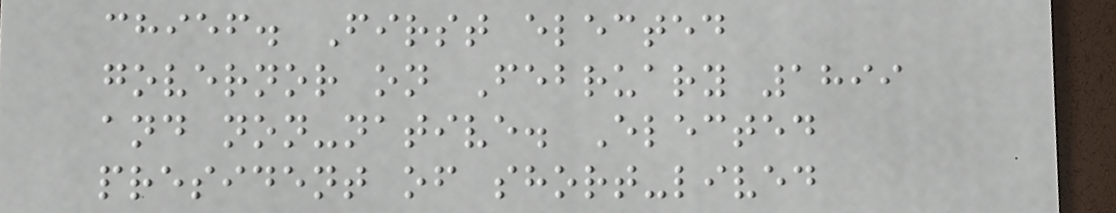chief. First elected
governor on February 1899
and non-native. Elected
president of short-lived
